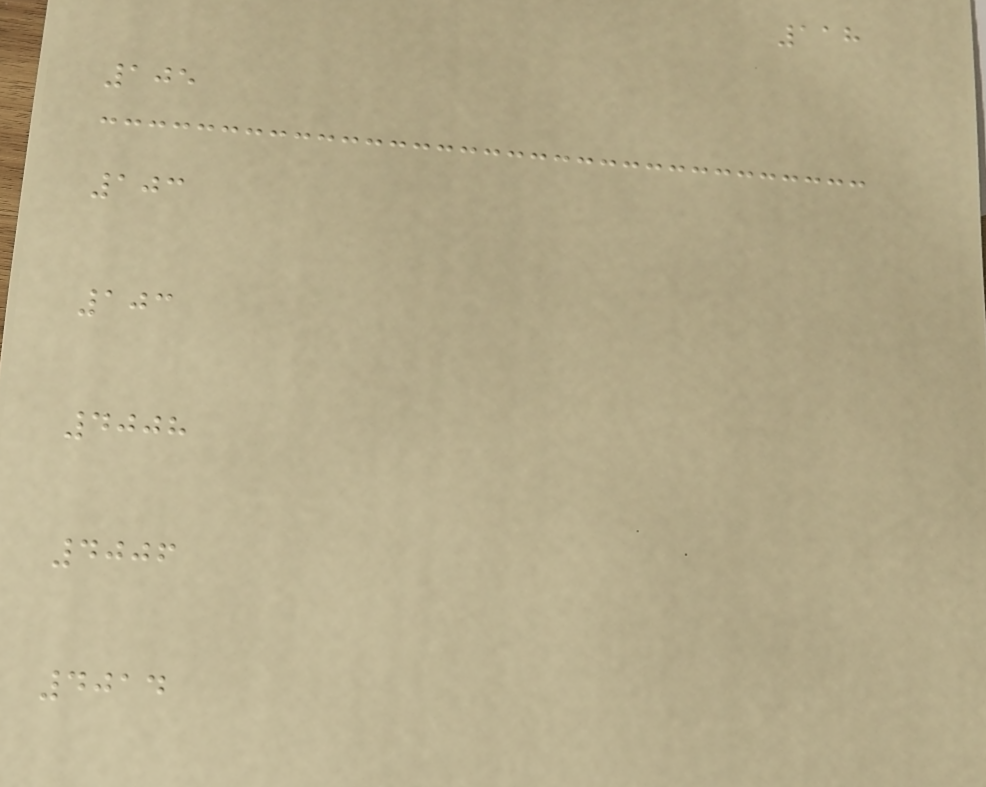118
105
103
103
4008
4006
4014
